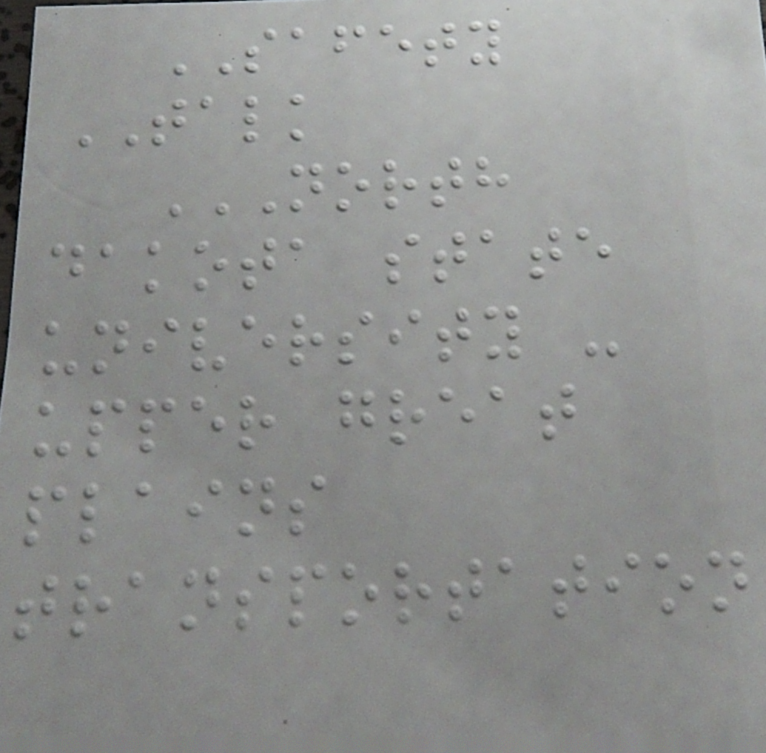SAFETY
TALK
NORTH
DAKOTA STATE
UNIVERSITY -
UPPER GREAT
PLAINS
TRANSPORTATION
